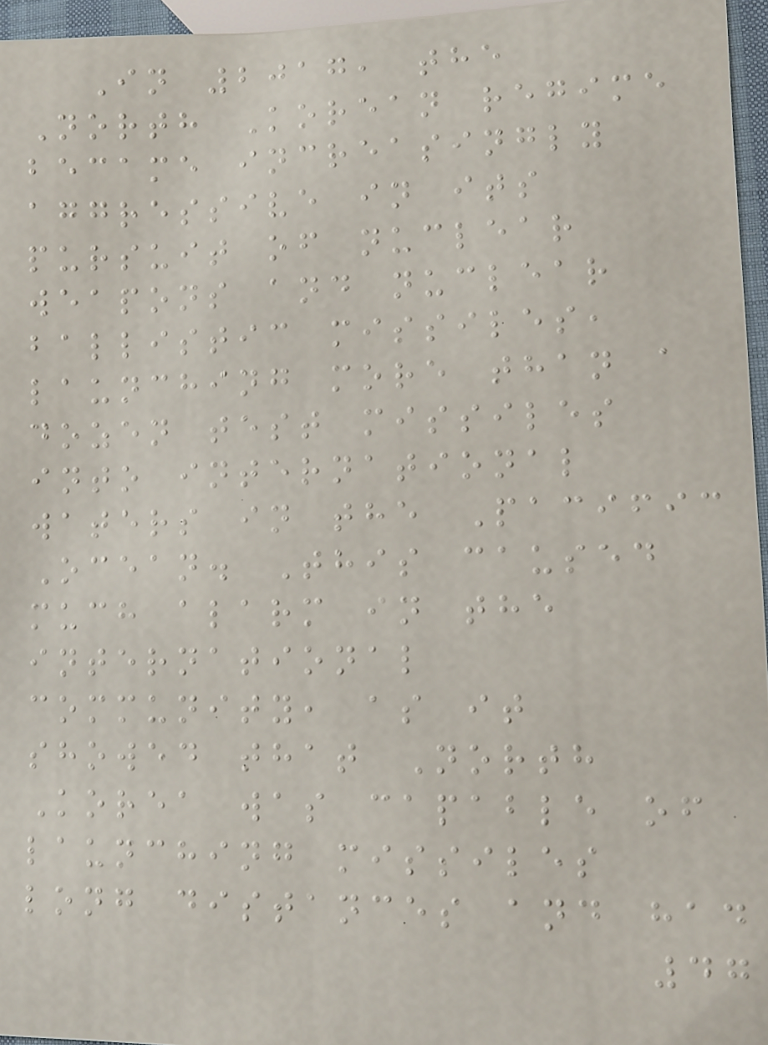In 2017, the
North Korean regime
became increasingly
aggressive in its
pursuit of nuclear
weapons and nuclear
ballistic missiles,
launching more than a
dozen test missiles
into international
waters in the Pacific
Ocean. This caused
much alarm in the
international
community, as it
showed that North
Korea was capable of
launching missiles
long distances and had
47
